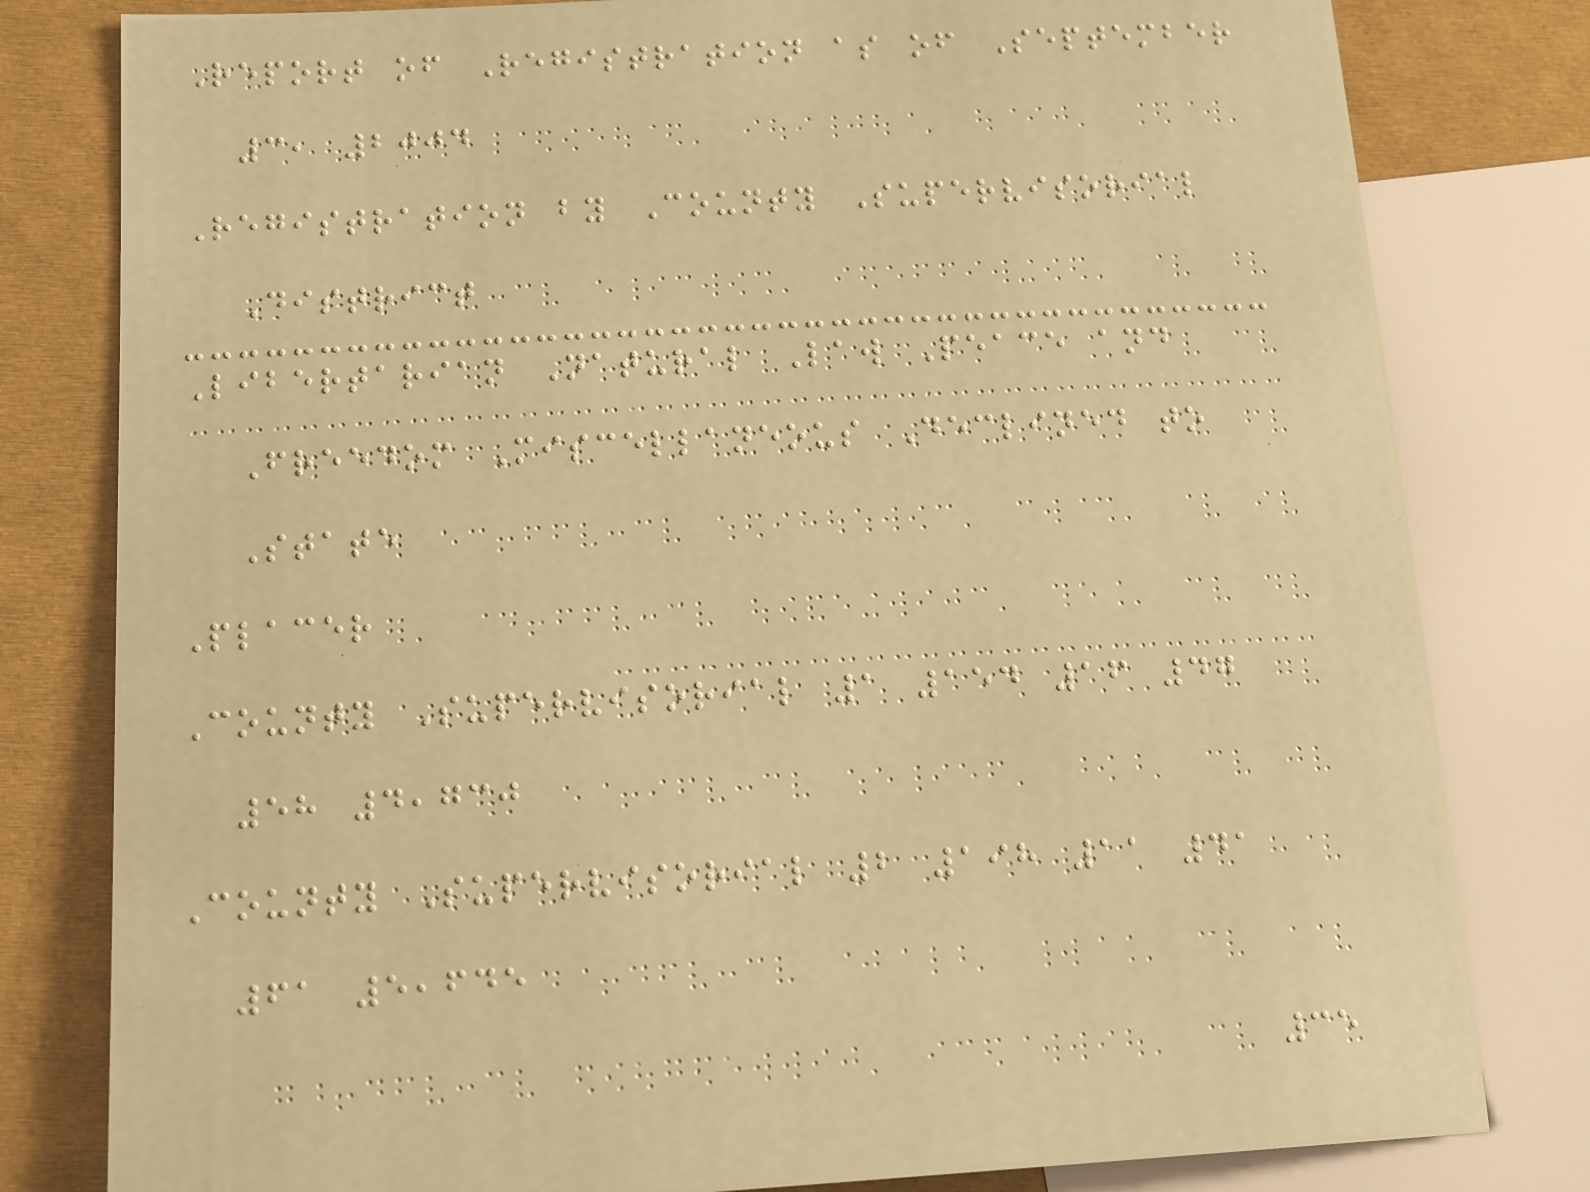Report of Registration as of September
3, 2004
Registration by County Supervisorial
District
Libertarian Natural Law Peace and
Freedom Miscellaneous Declined to
State
Placer
County Supervisorial 1 154 16 47
58 4,730
County Supervisorial 2 198 11 41
61 5,645
35
